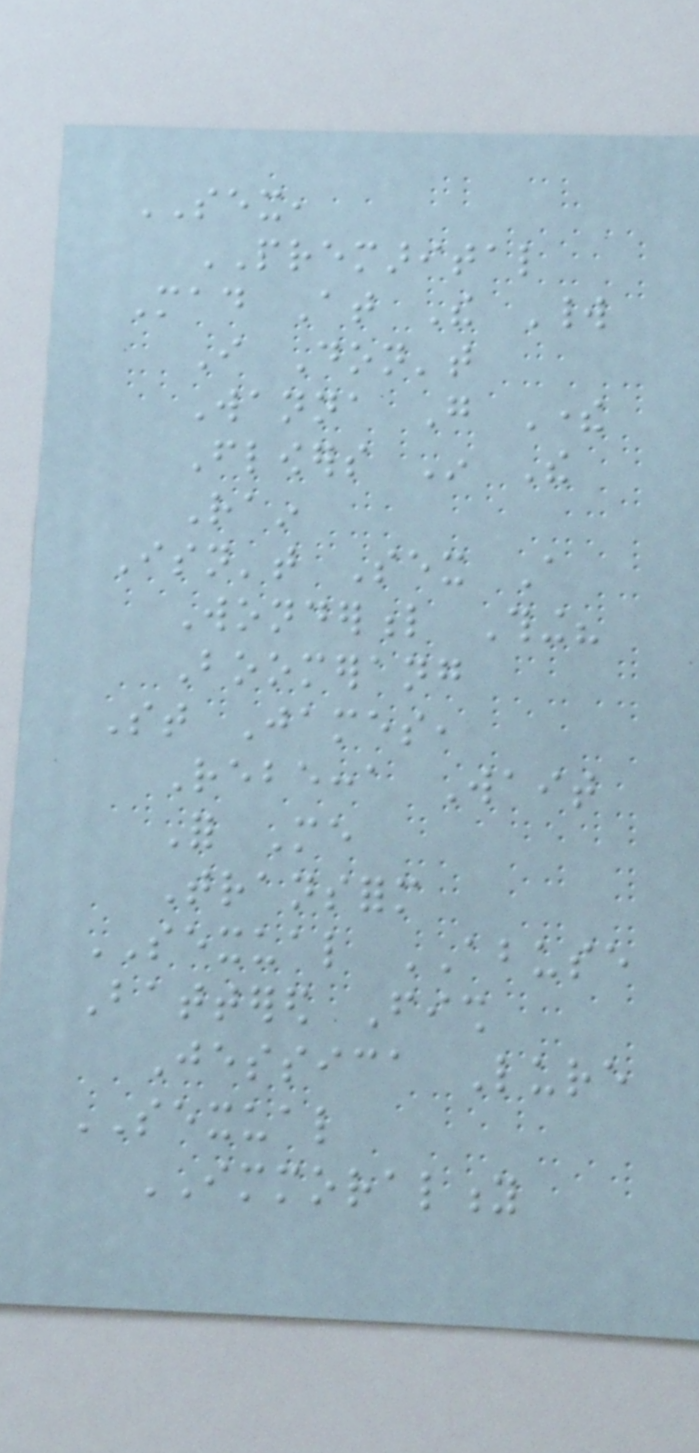SEX,
PREMARITAL
Mad At The World
I Don't
Wanna Go There
Flowers In The
Rain
Isn't Sex A
Wonderful Thing?
Boomerang
St James,
Rebecca Wait
For Me
Transform
SEXUAL ABUSE
Battered Fish
Jessica Lure
SEXUAL
IMMORALITY
